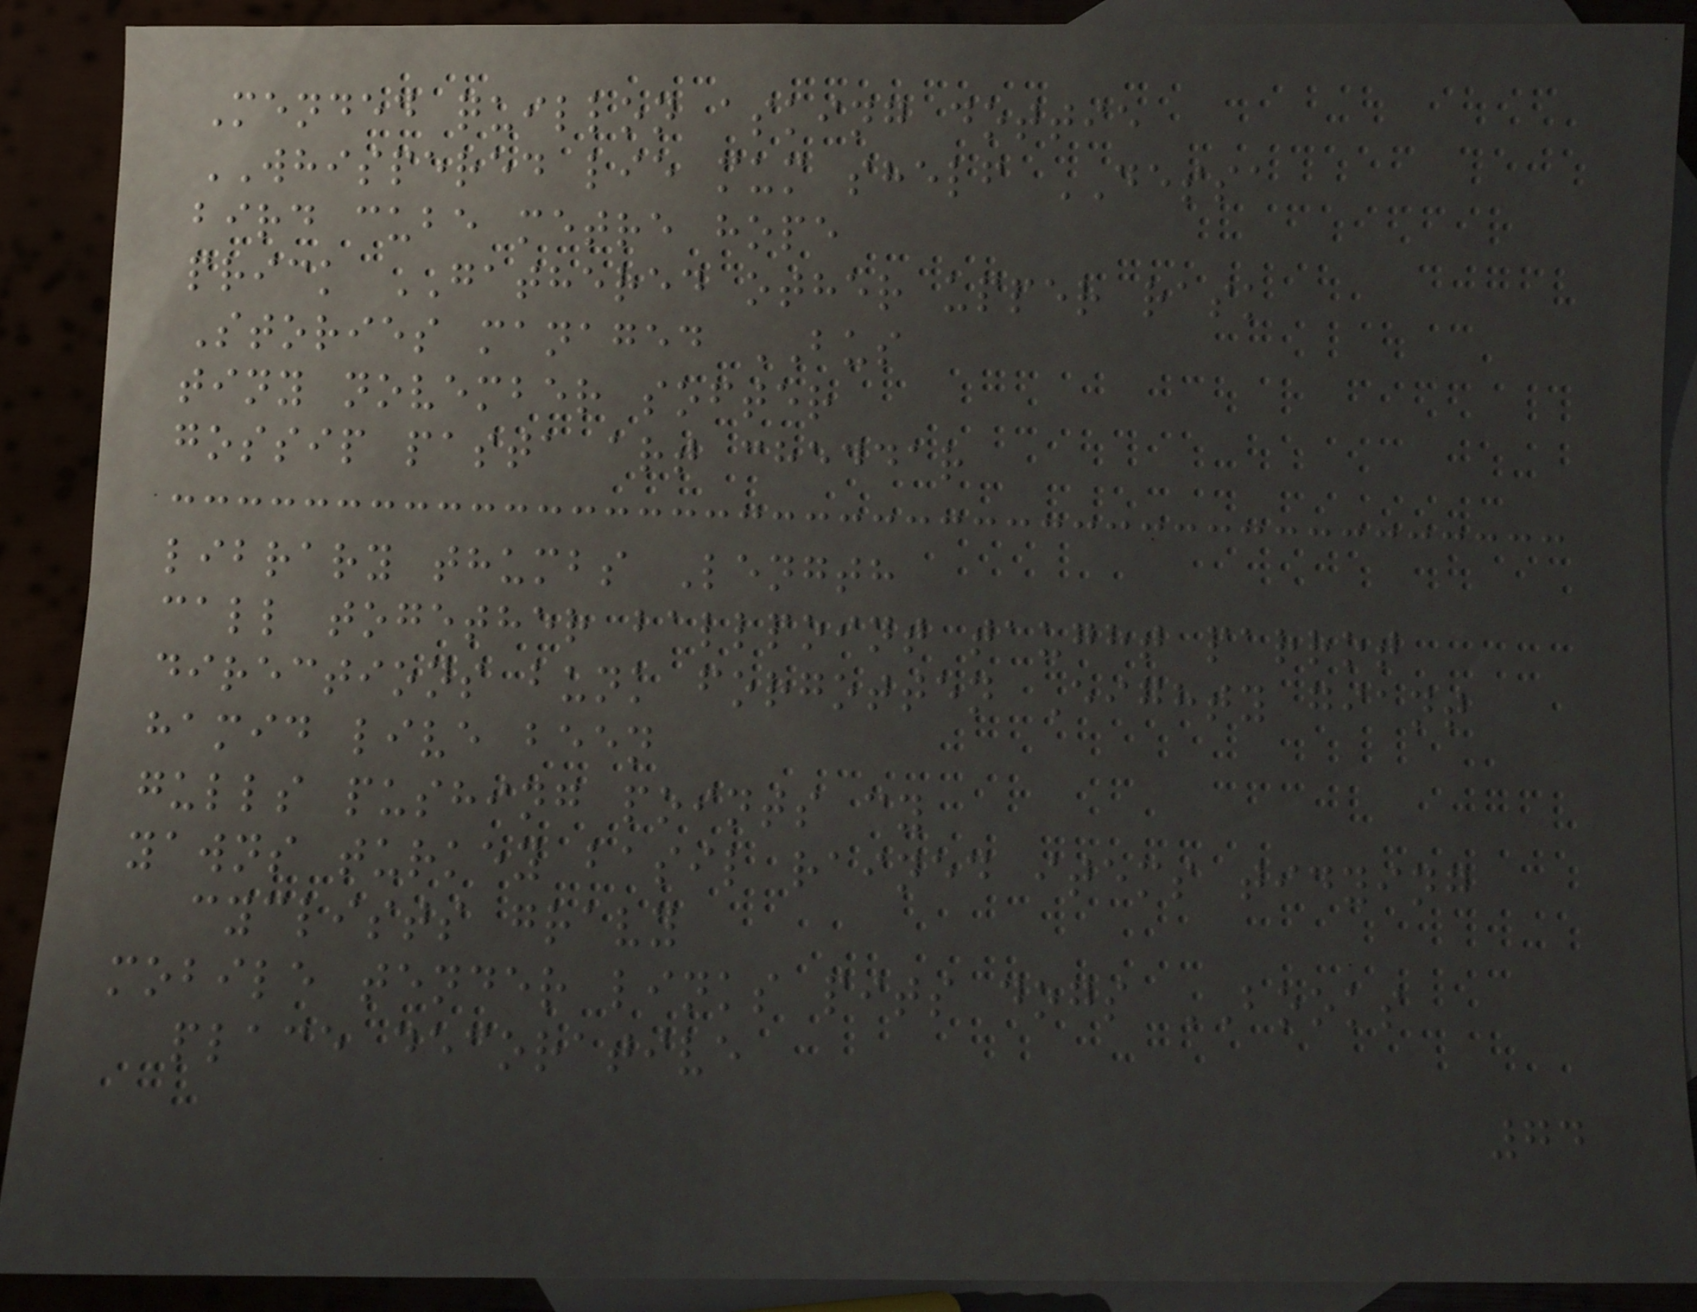Mended quillon asking dottie
WHISPERED lie mum shelf DESSA
bird cube metre hope
prick GATHERED other upper rask
Stories managed BUS
tiny november softer
gossip pasta art cheddar
library thumbs Length
call together ballpoint taught parrot
directions bunk forgotten Eighty giant
hamid live been
gulls pushing points cy
yawns turkey basil rained items tidying
cyclists gravy
mobile tender links pits dogs BOOKS
place decorative
74
